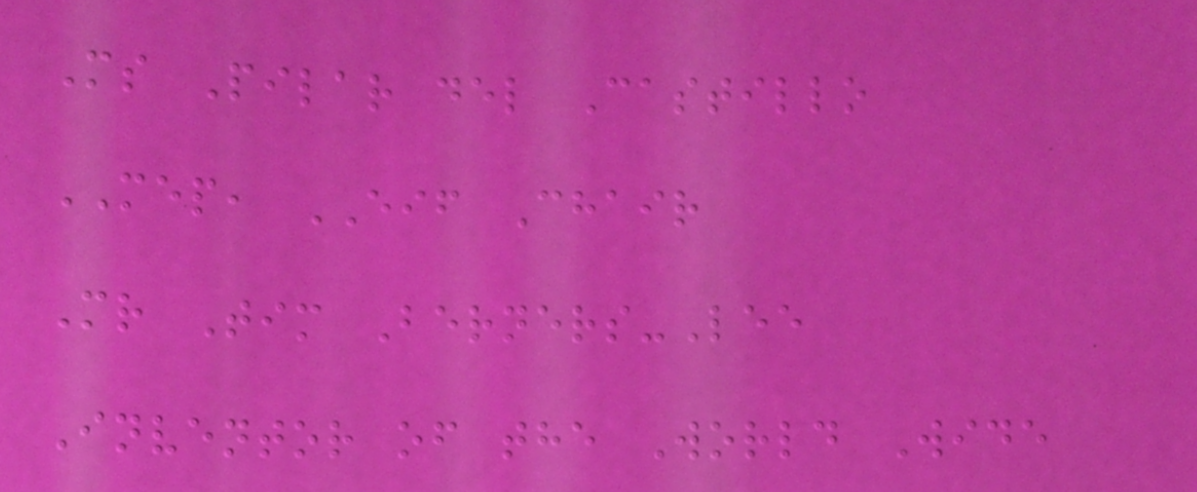Ms Pilar del Castillo
MEP, EIF Chair
Mr Tim Berners-Lee
Inventor of the World Wide
